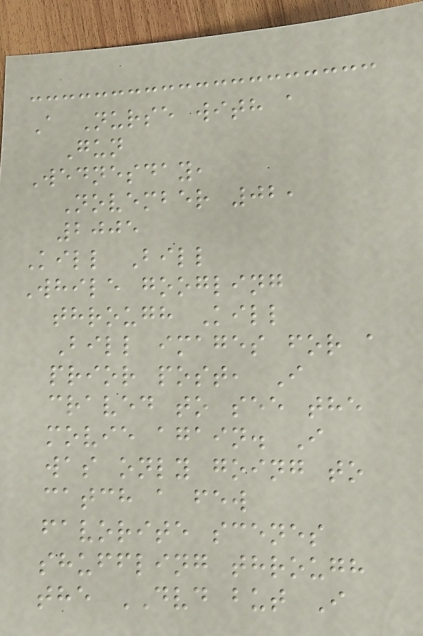A Nurse with a
Gun
Wednesday,
November 02,
2005
Kill Bill
While googling
through Kill
Bill images for a
prior post, I
craved to see the
movie again. I
was only going to
catch a few
favorite scenes
shuffling through
the DVD but I
